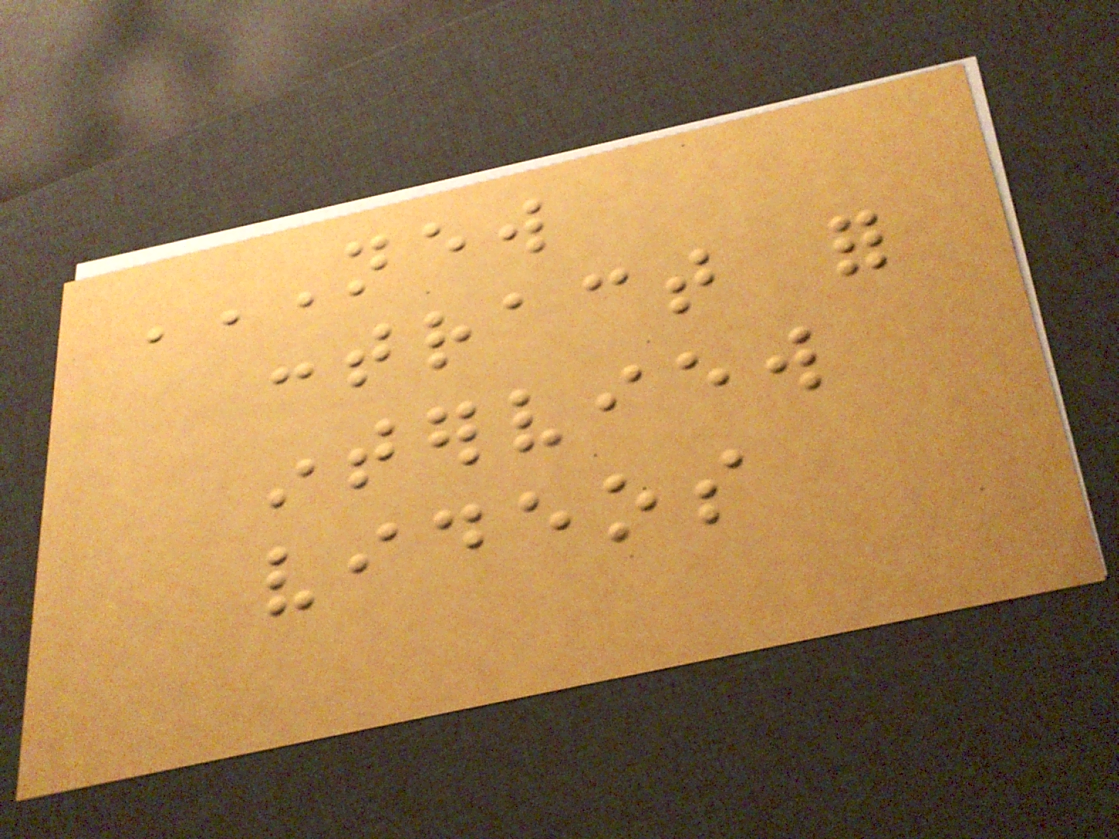NEW
CONTRACT FOR
INTERVIEW
VIDEOS
